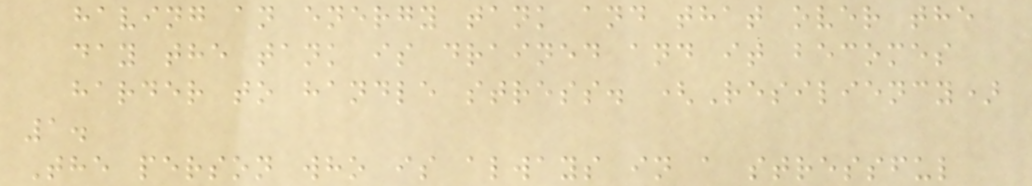having an energy tank and that over the
day the tank is drained and it becomes
harder to handle stress. (Resiliency)
1.
The person who is always in a stressful
